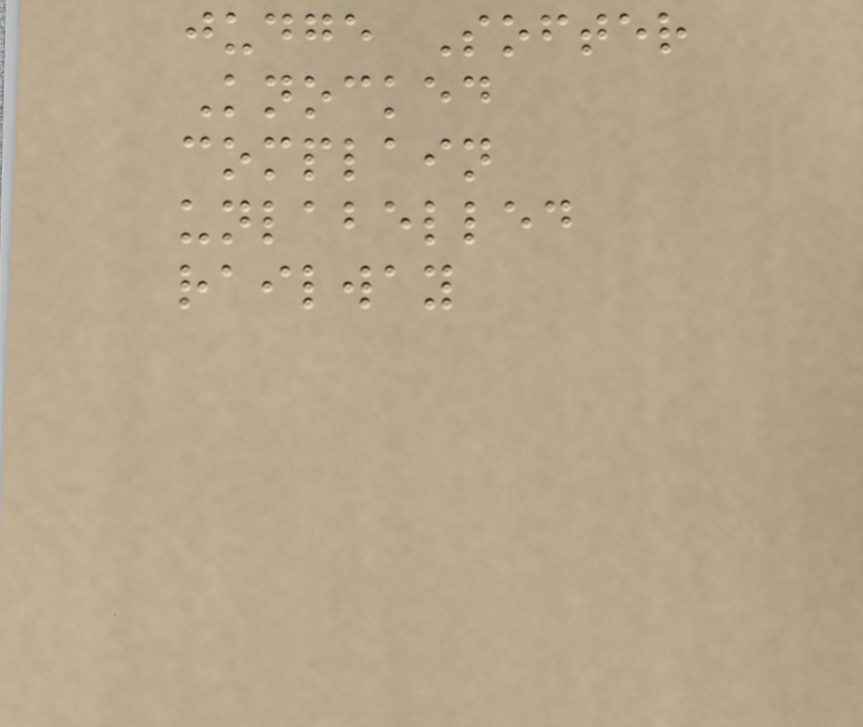judge Softer
Knocked
complain
unlabelled
railway
